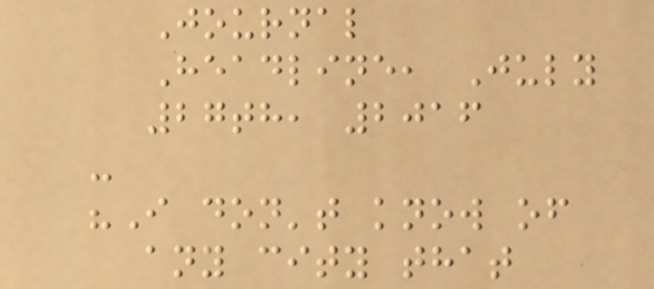Journal
Headline, July
27th, 2016
-
"I don't know of
any city that
